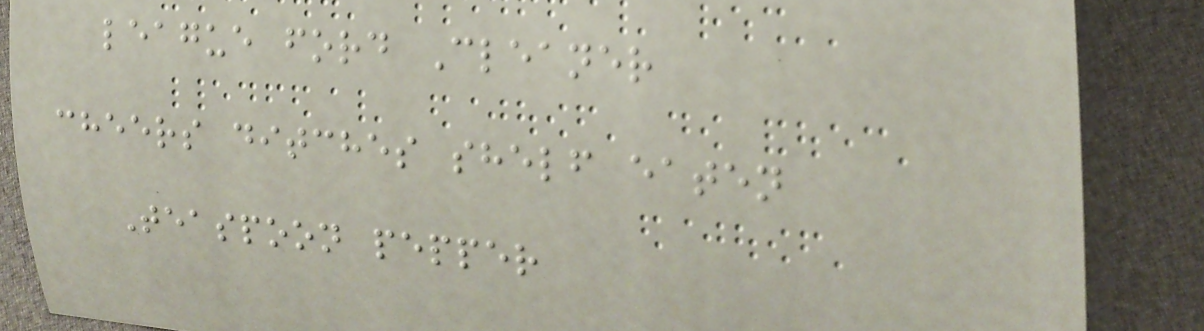league ford Cleaner
cheers ditches shelf eaten
Teaspoon pepper
